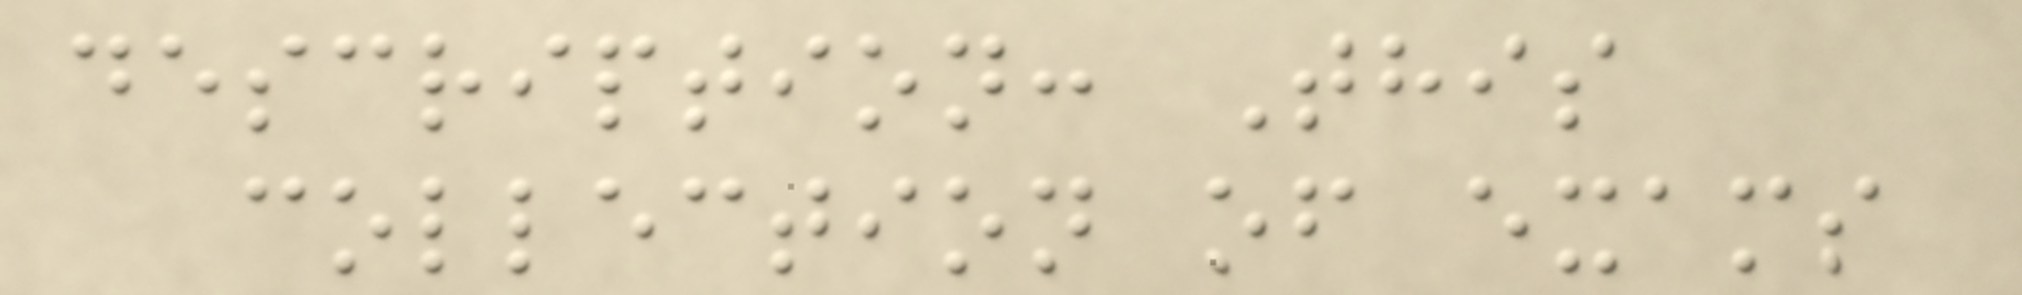description: This
collection of exams
